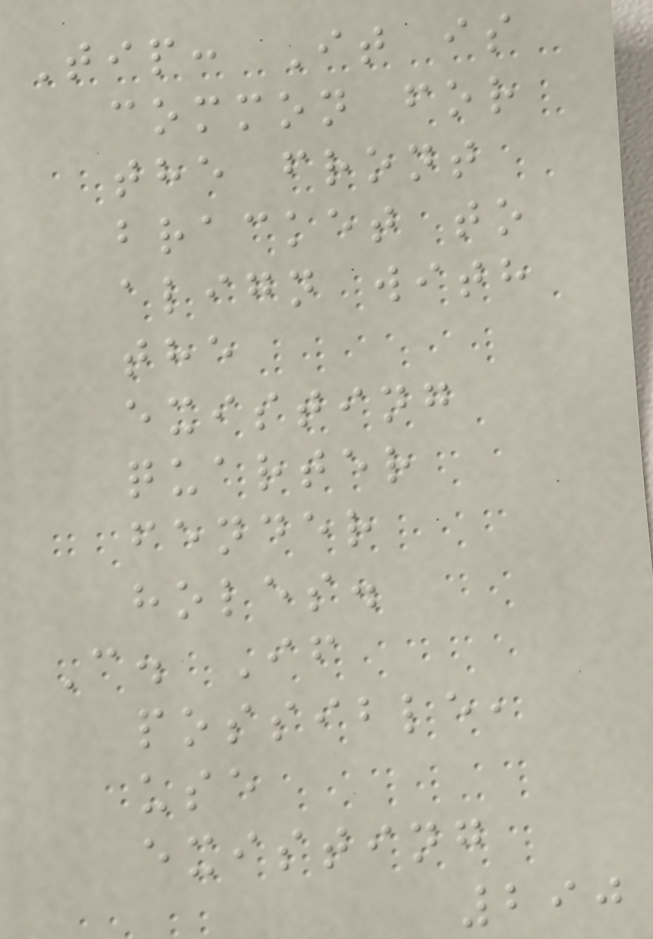Tip: It is
common for
the front
bracket to
align with
the
existing
quarter
fender
holes.
C. If
possible,
use
existing
290
